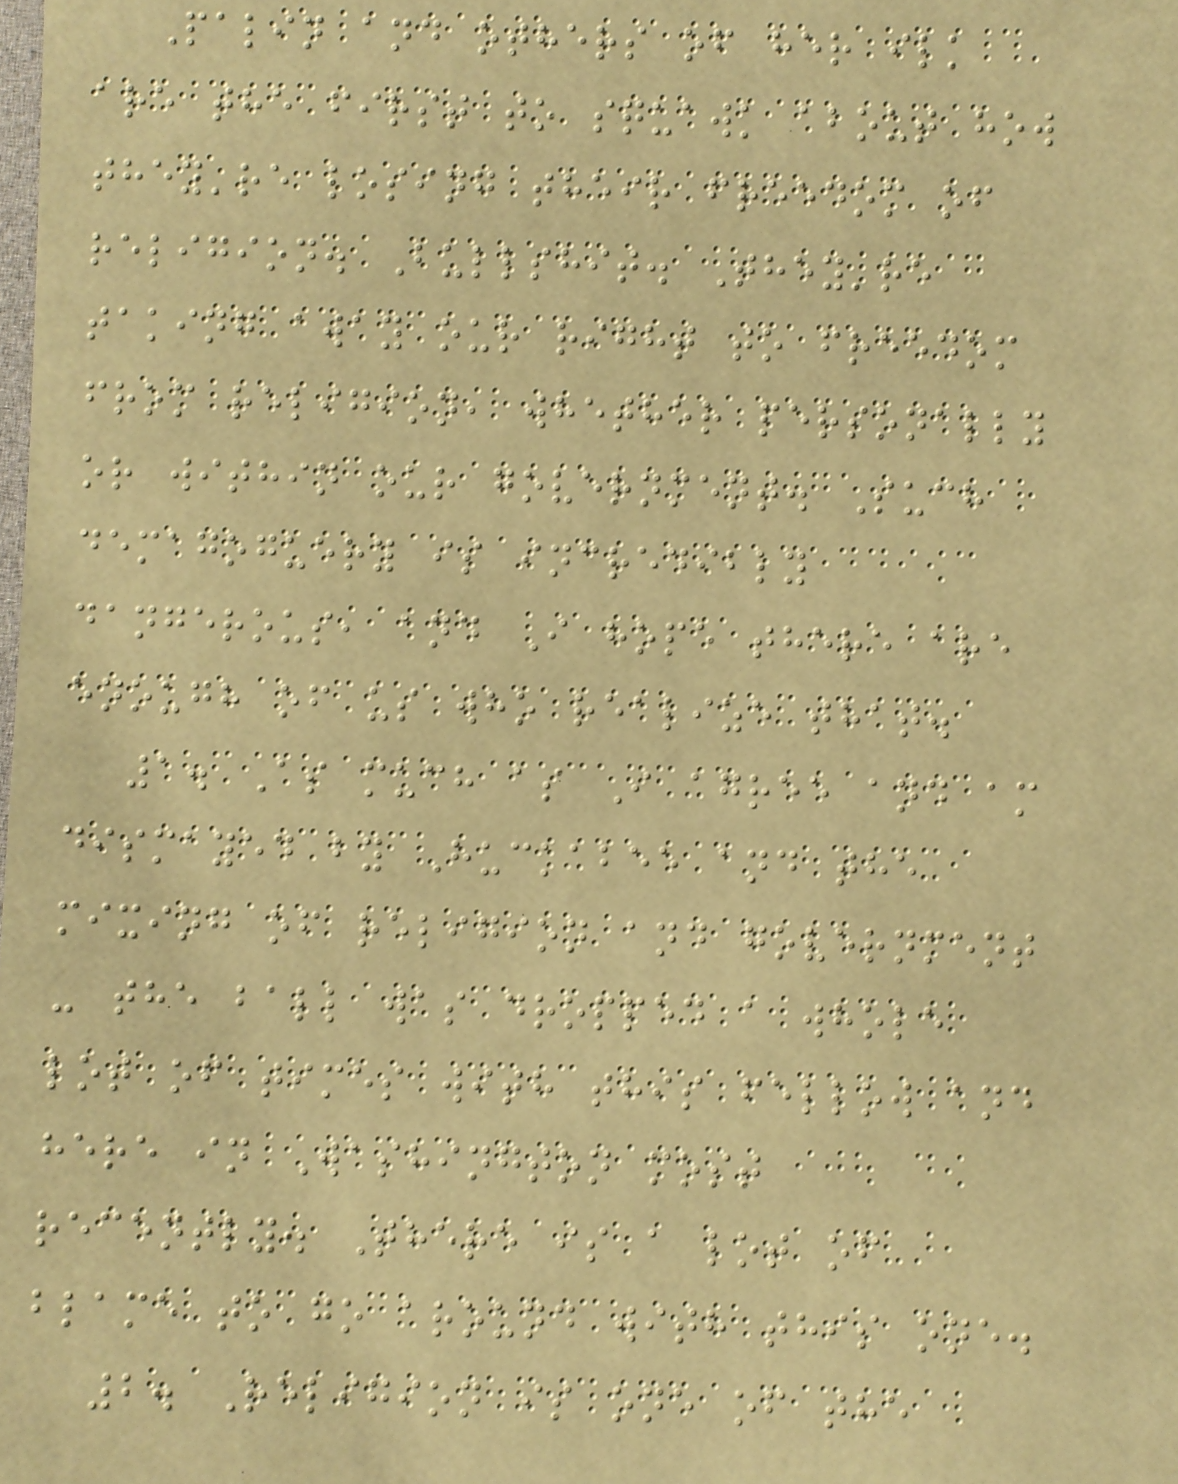Palin and others of her ilk
are the first to squawk about how
they're losing their freedom of
religion. Bullshit. They're
taking away our right to freedom
from religion, whether personally
or within our government. Such
demagoguery is incredibly
dangerous, and I hope there are
enough of us who realize that.
1. As much as I agree and am
dismayed by Huckabee and the
mixing of religion and government
- the ball was dropped a whole
lot of times with this fellow and
here in Washington most
recently. There is a lot of
blame to go around with this one.
2. Religion is one of the
